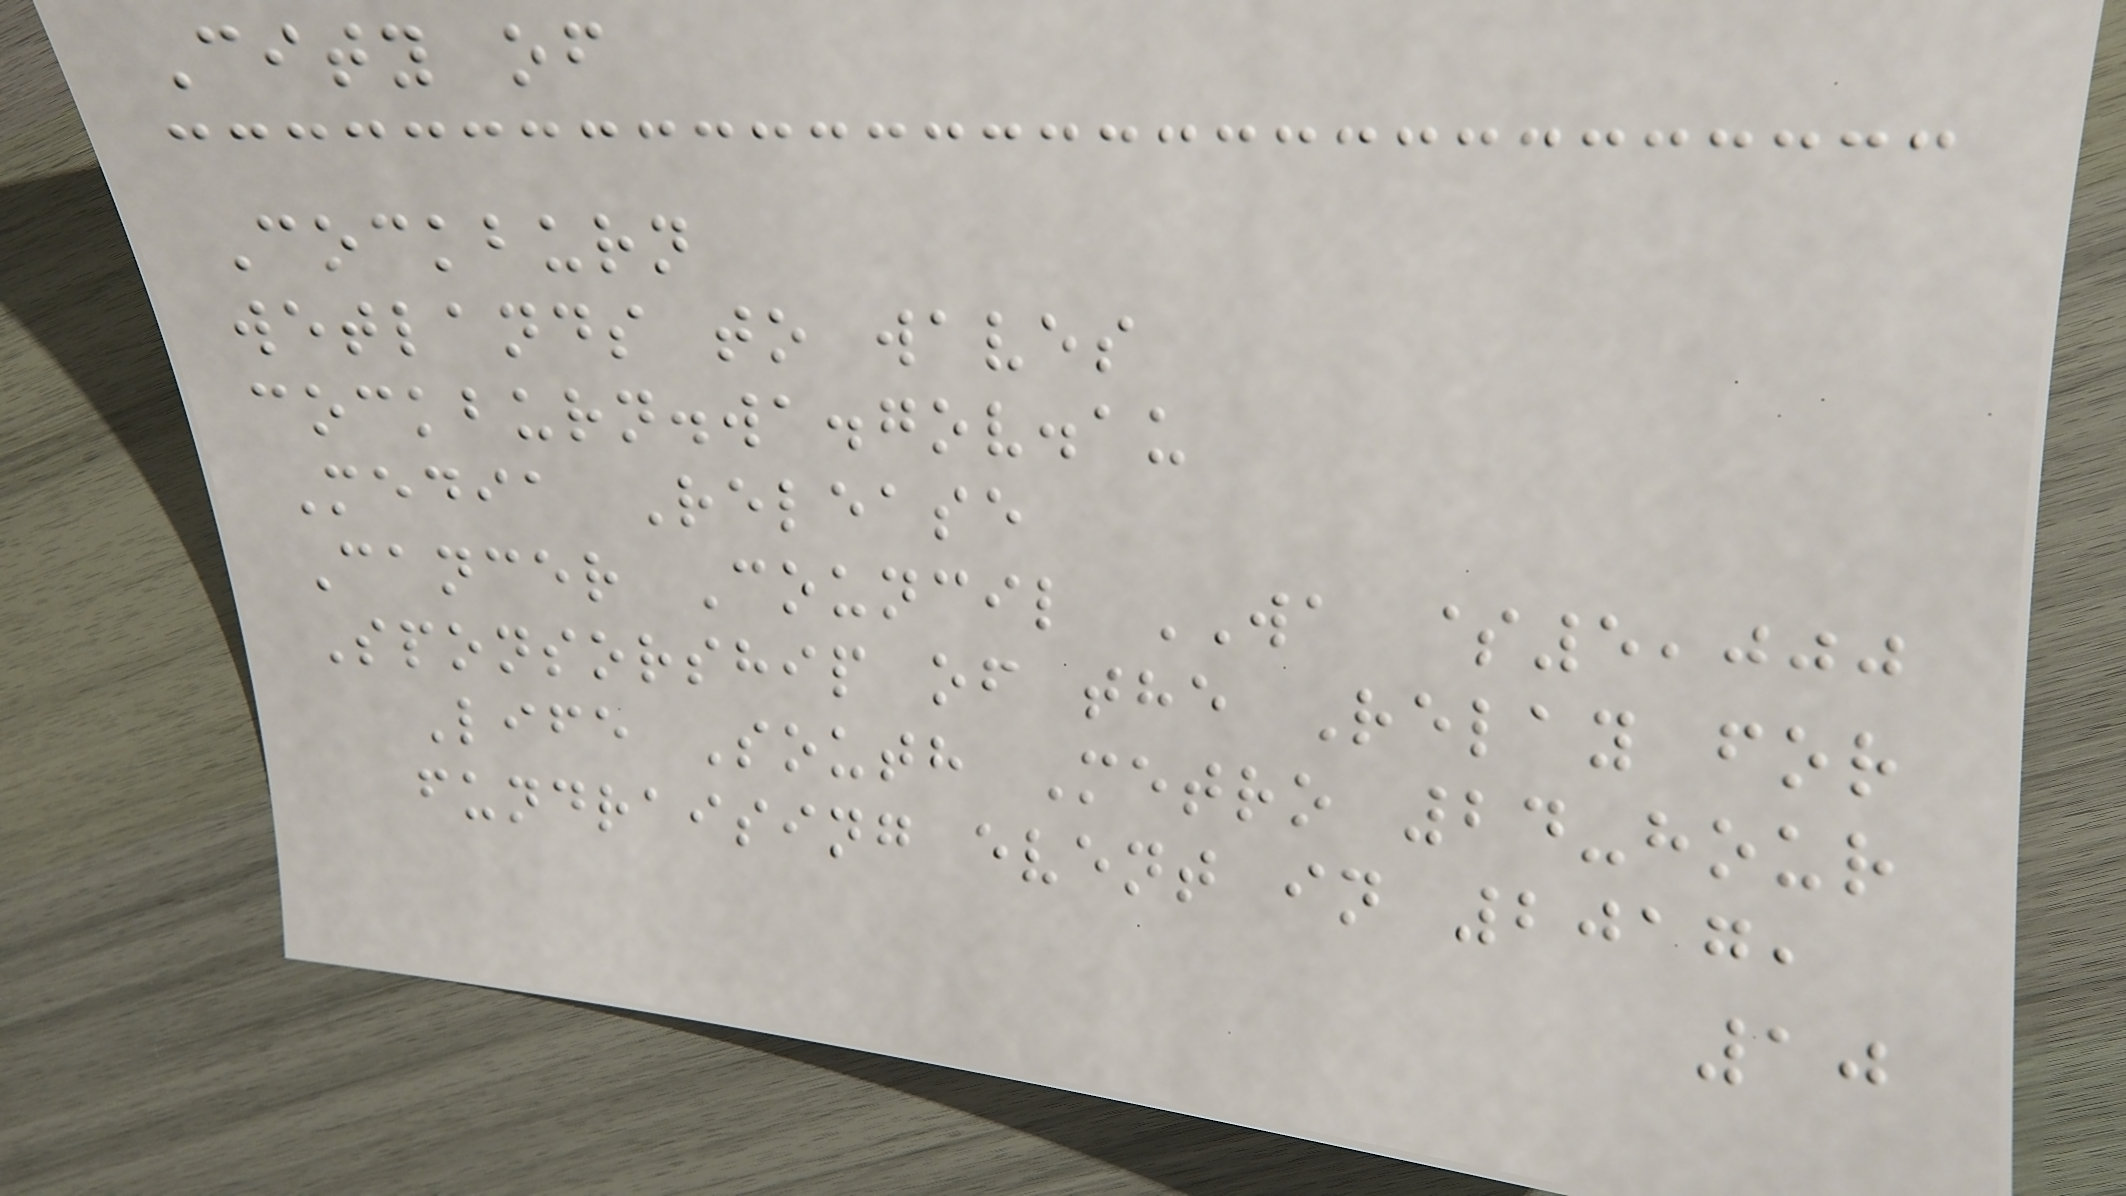City of
Cockburn
wetlands to waves
cockburn.wa.gov.au
Media Release
Cancer Council WA $5,000
Sponsorship of the Relay for
Life South Metro 24-hour
fundraising event in 2017,
10
